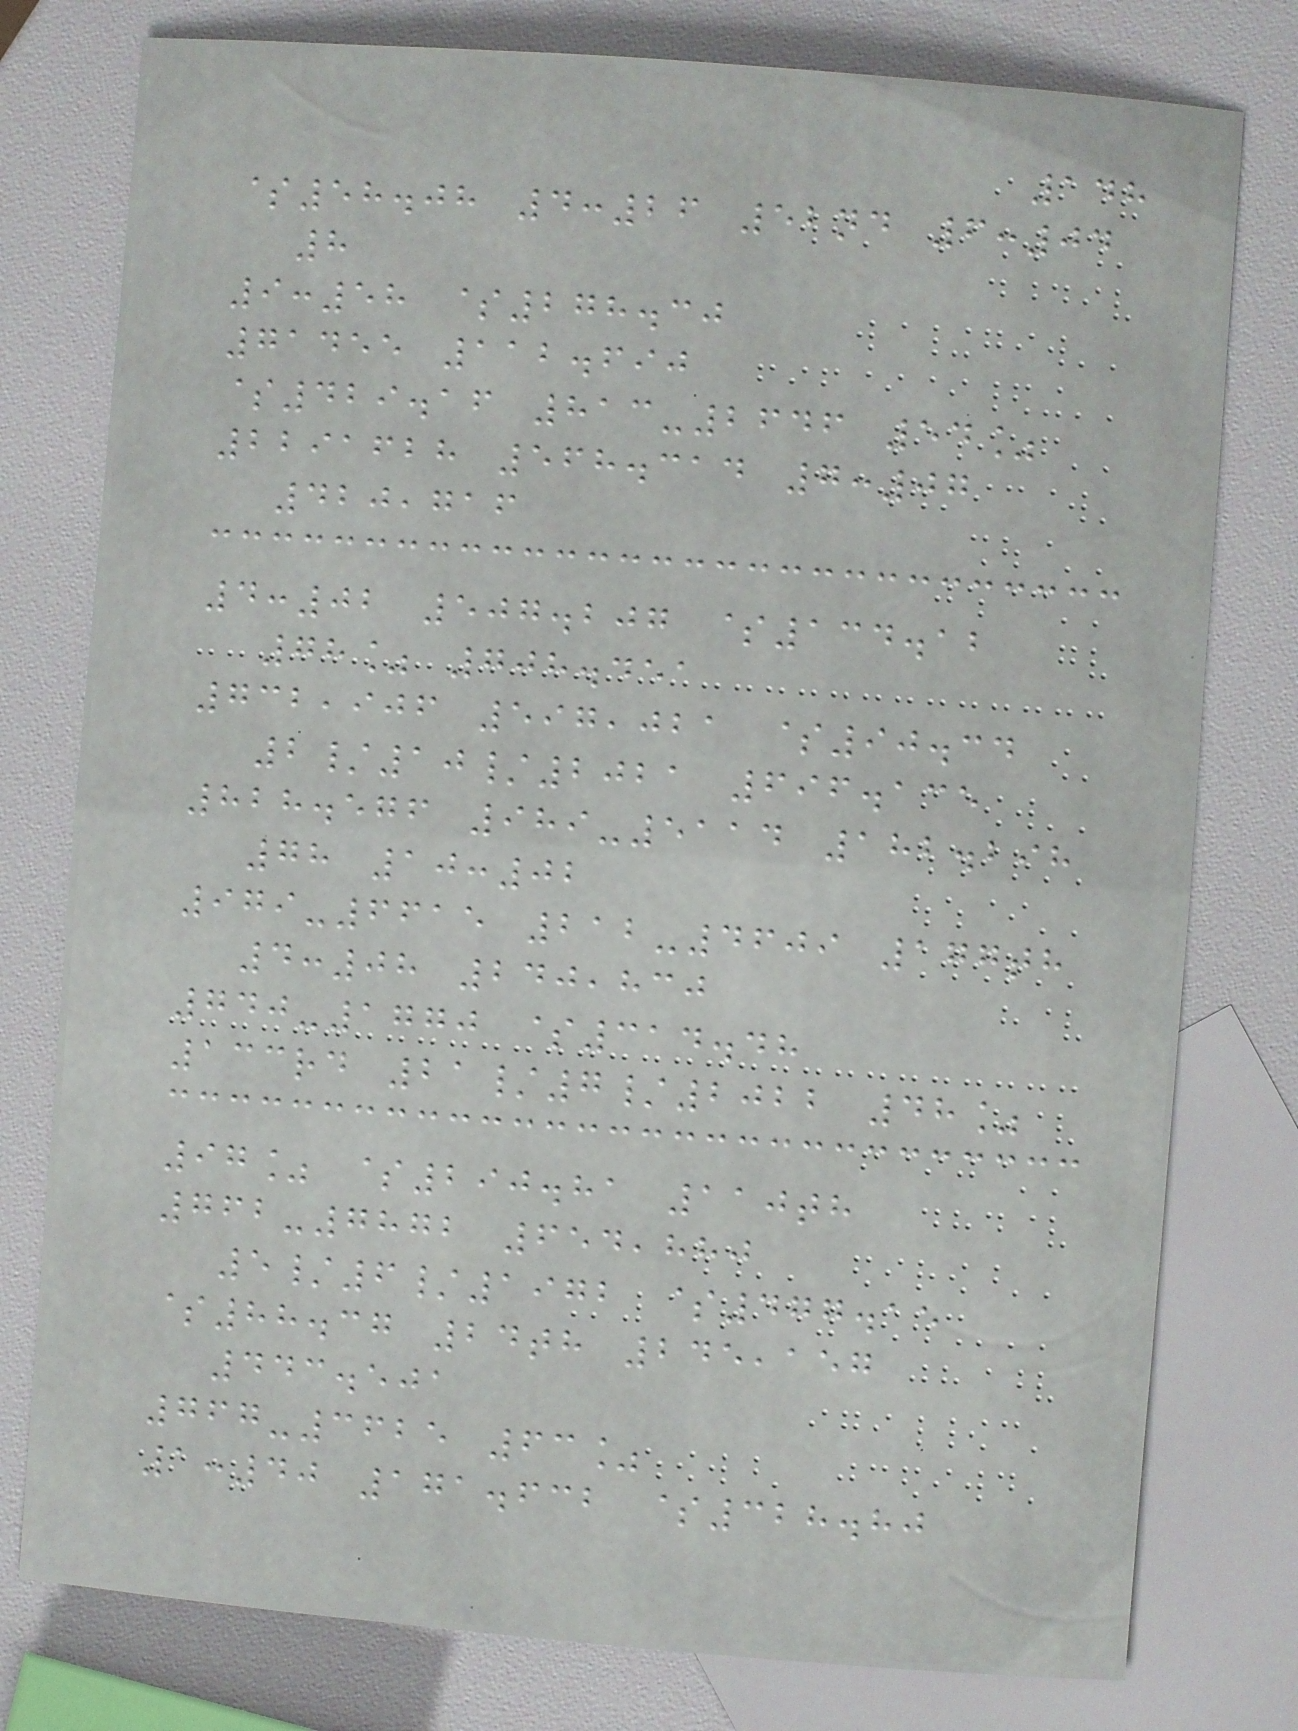148
$58.08 4:26 52nd 6:04
8
9:58 $278.30
71455 112.690
$429.16 813-2646 54%
2291628 568.314 7:07
420,716
4:02 507.207 $134.12
78% 708.451
732,906 597,021 $90.34
2/10/2021 696.135
828.576 989-5114 182.298
78 10:02
979-6615 212-4609 177th
4:08 240,830
740-1770 $314.48
133rd 21/7/2022 48%
97% $290.81 110th
762-7872 654,880
5/6/1972 $477.15
$88.37 24th 245,157
443.501
767-3625 63%
1:40 171.632 $328.80
